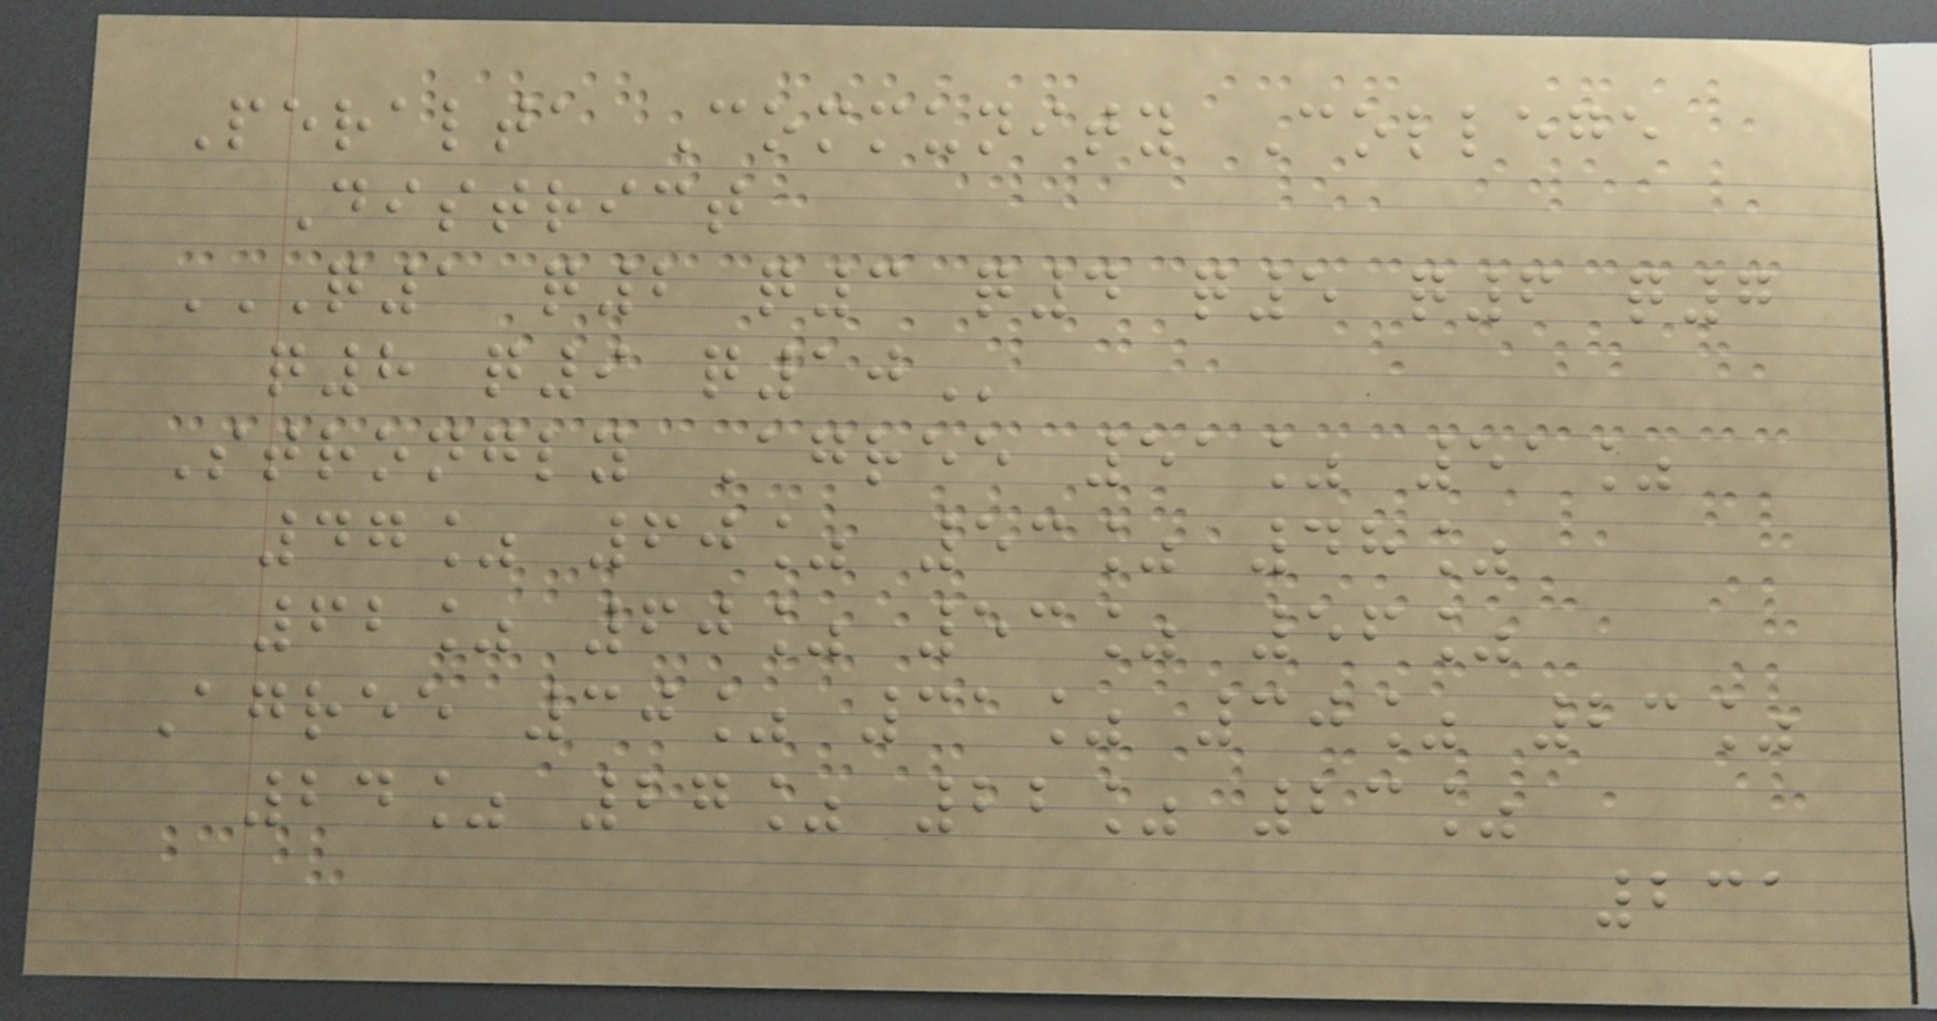Peralta Community College
District
Q1 Q2 Q3 Q4 Q5 Q6 Q7
Q8 Q9 Q10
Strongly Agree 51% 51%
47% 60% 53% 48%
62% 60% 53% 56%
Agree 30% 31% 30% 23%
24% 27% 22% 23%
231
